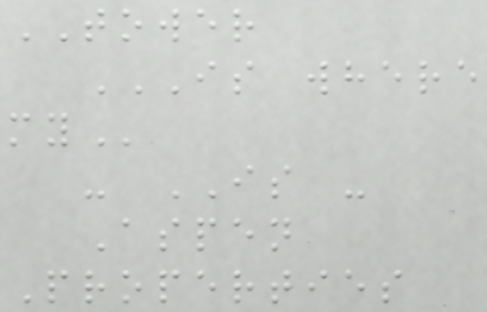TOWER
IS WHERE
MY
- IS -
Aspen
Properties
